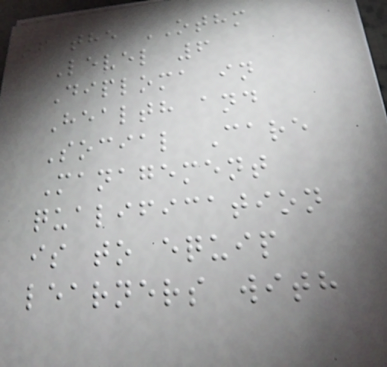of the OTHM
Level 6
Diploma in
Health and
Social Care
Management
qualification
is to equip
learners with
